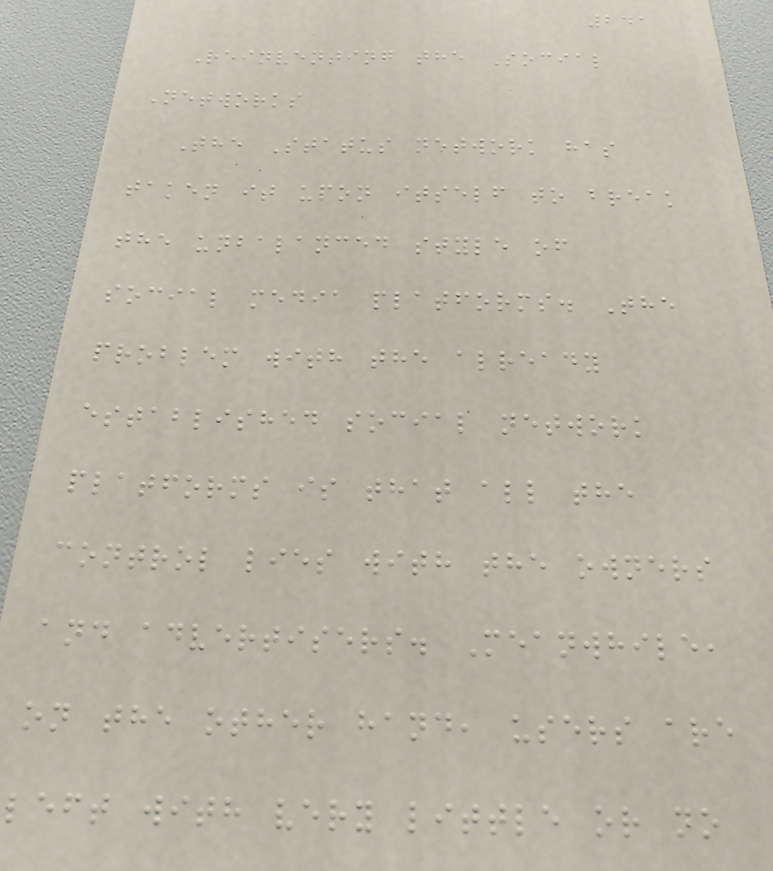241
Reinventing the Social
Networks
The Status network has
taken it upon itself to break
the unbalanced style of
social media platforms. The
problem with the already
established social network
platforms is that all the
control lies with the owners
and advertisers. Meanwhile,
on the other hand, users are
left with very little or no
